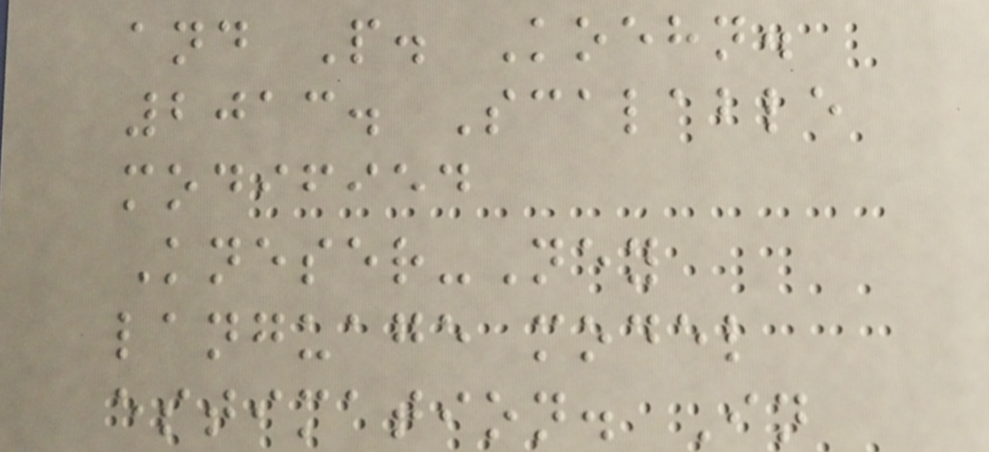and P. Koehn.
2013. Scalable
modified
Kneser-Ney
language model
estimation. In
